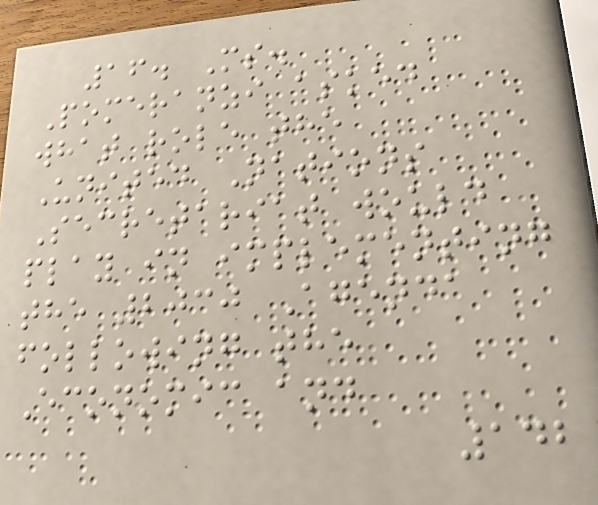16. Ms.
Pomeranzi asked
what role the
United Nations
Secretariat would
play in implementing
the 2030 Agenda
following the
Economic and
142
